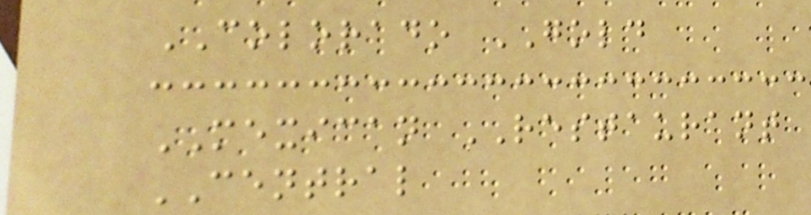COLORADO GOLD
MEXICAN RESTAURANT
CENTRAL
